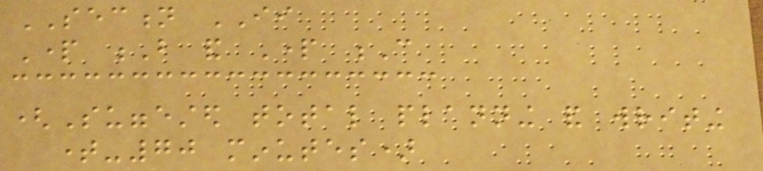SECTION II
Part B and Part C
(Suggested total planning and writing
time-70 minutes)
